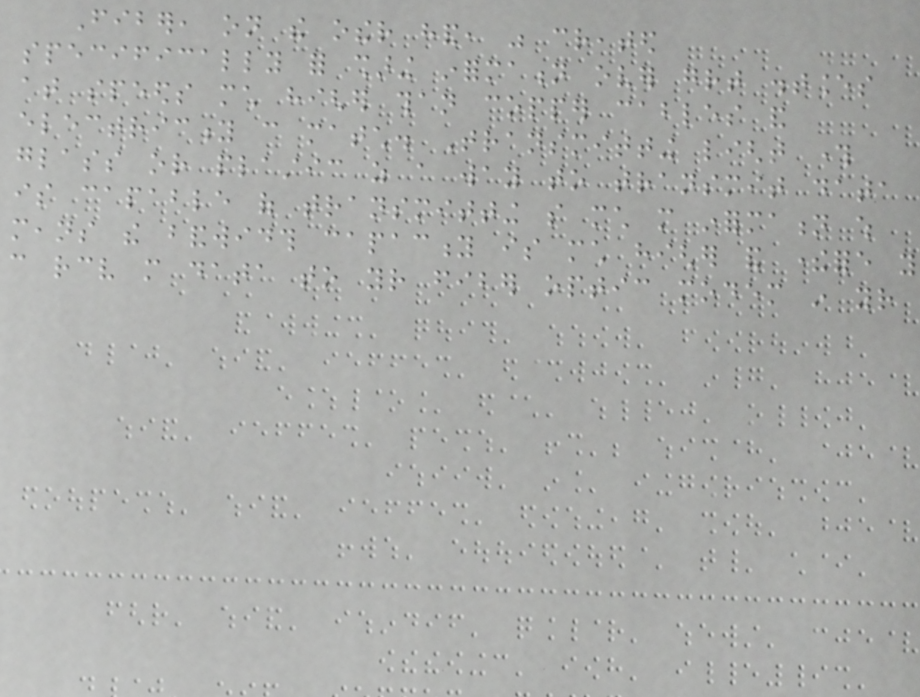Fiber, on the other hand, was created
specifically for sharing information over great distances
at speeds much higher than copper cables and
electricity can match. Transmitting light through
glass or plastic as a way to transmit data
is capable of transmitting so much more information which
means the bandwidth capacity is much higher and therefore you
can receive more data to your fiber optic modem in your
